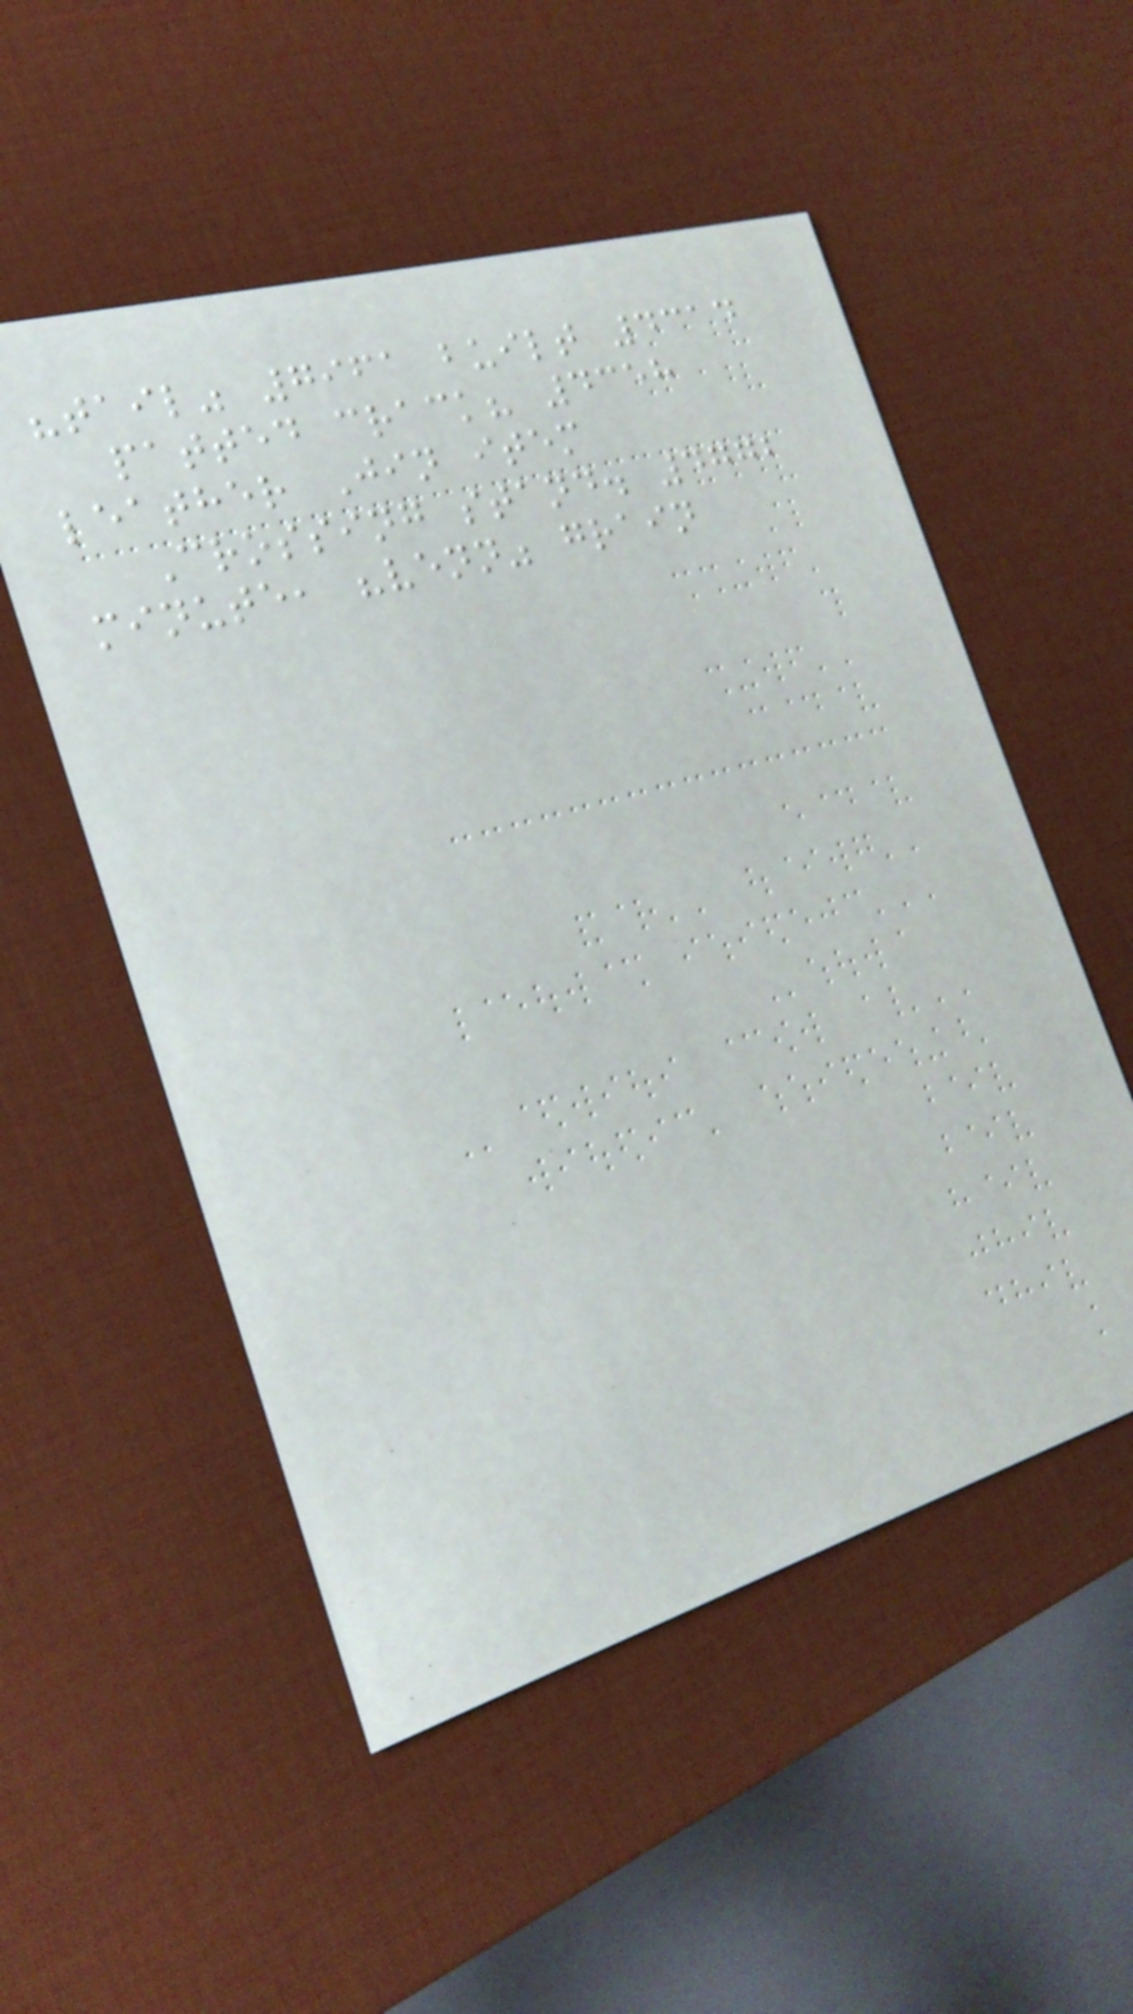"tail" 7961 built 4314
patted crack? 4358
leather Jin item
Crossing stand. 4772
minute, "venn" grain
